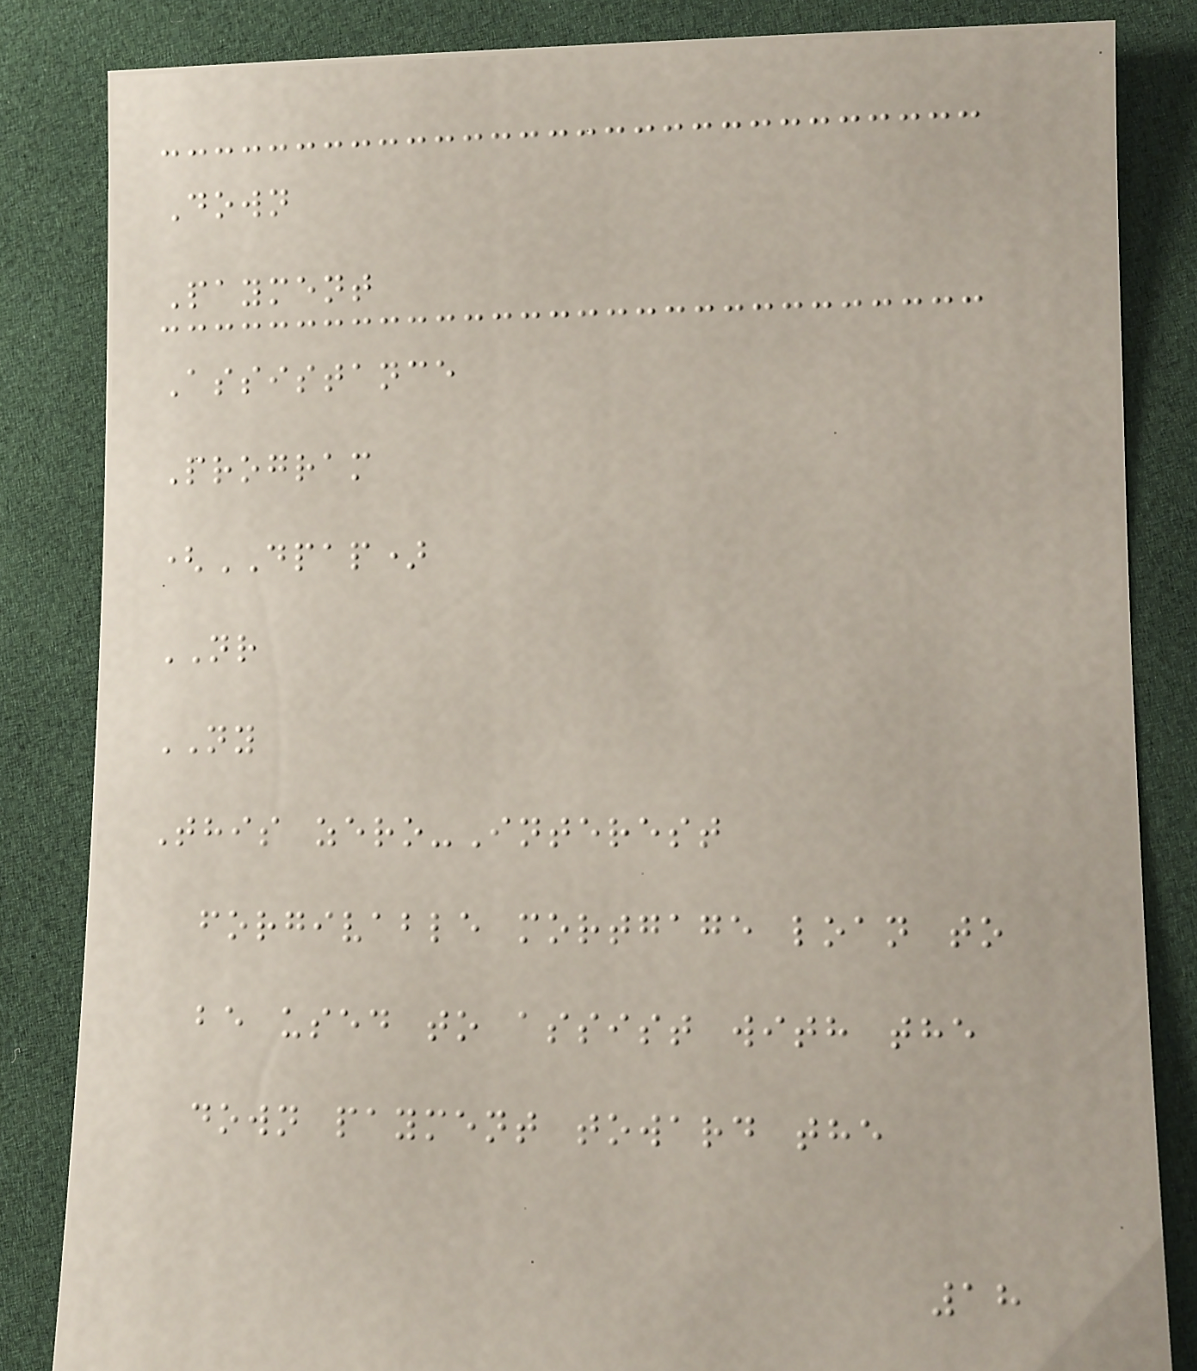Down
Payment
Assistance
Program
(DPAP)
NR
NY
This zero-Interest
forgivable mortgage loan to
be used to assist with the
down payment toward the
18
